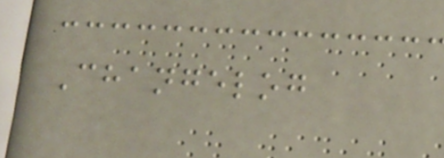Changelog
